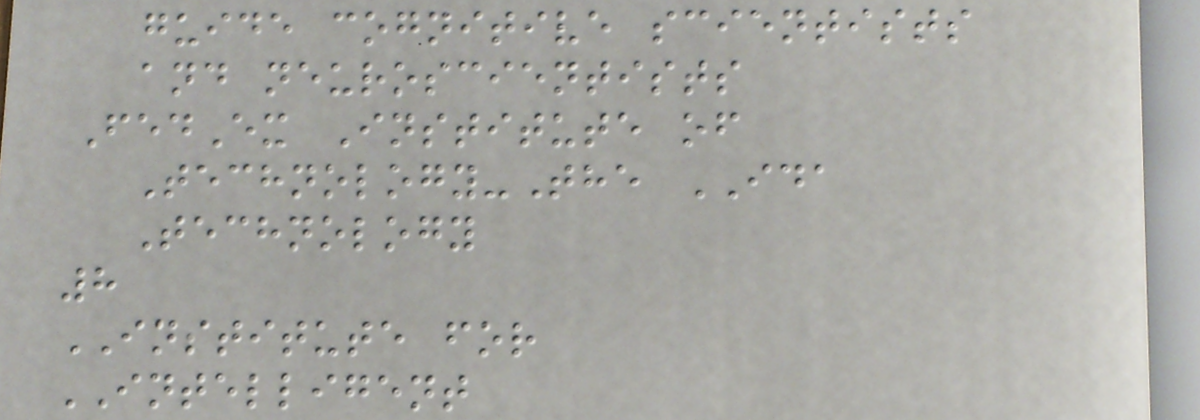guide cognitive scientists
and neuroscientists
FedEx Institute of
Technology-The IDA
Technology
8
INSTITUTE for
INTELLIGENT
